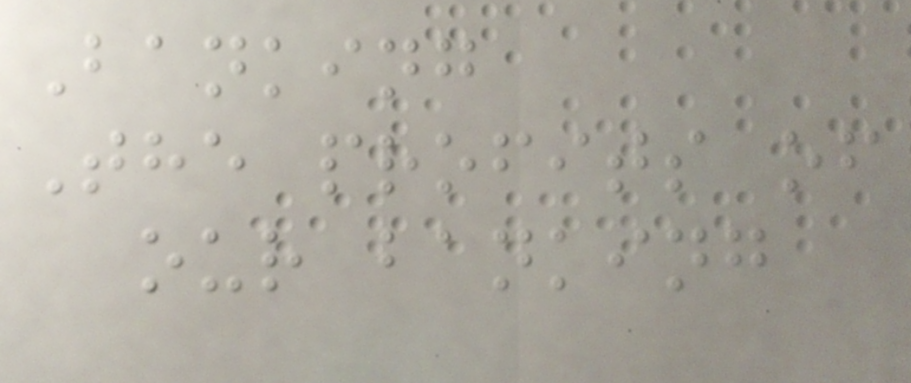Banking
The profits of
our banking
